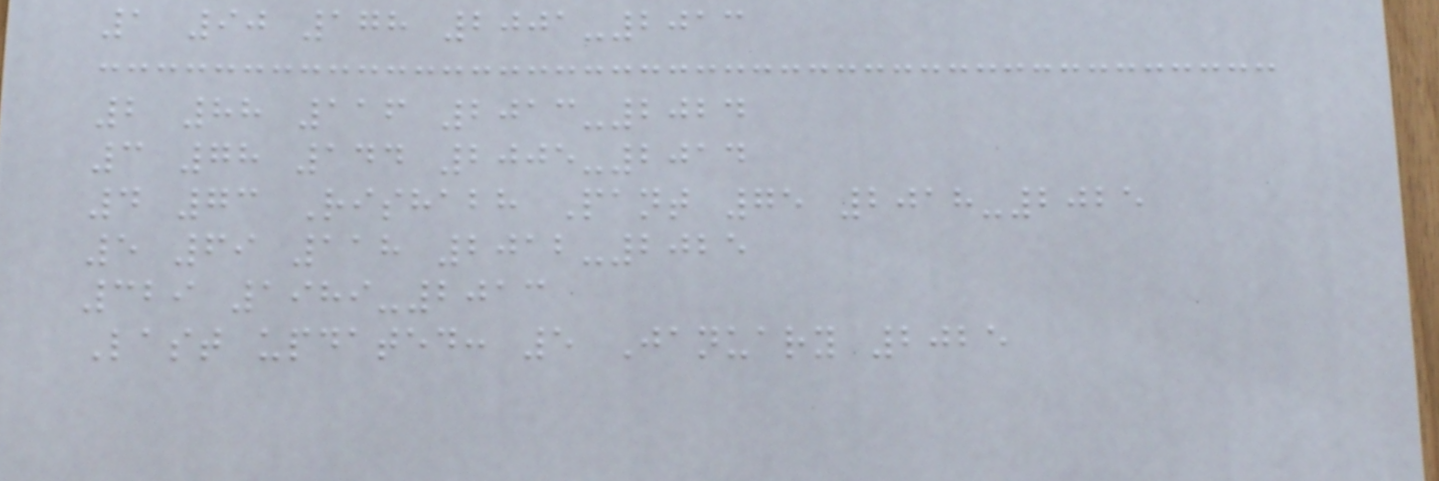1 90 178 2001-2013
2 88 116 2013-2024
3 78 144 2005-2014
4 73 Rishabh Pant 75 2018-2025
5 69 118 2012-2025
329 1989-2013
Last updated: 5 January 2025
